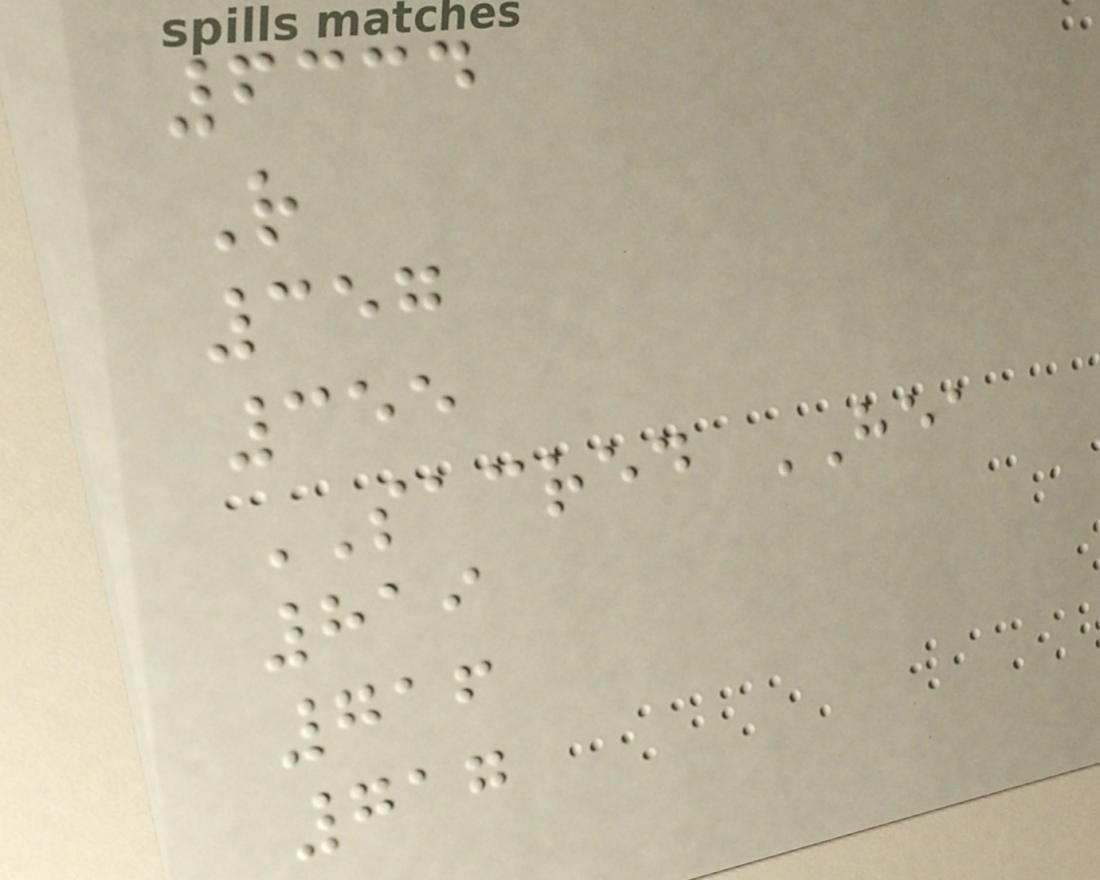6334
R
357
355
SACRED HEA
819
716
717
